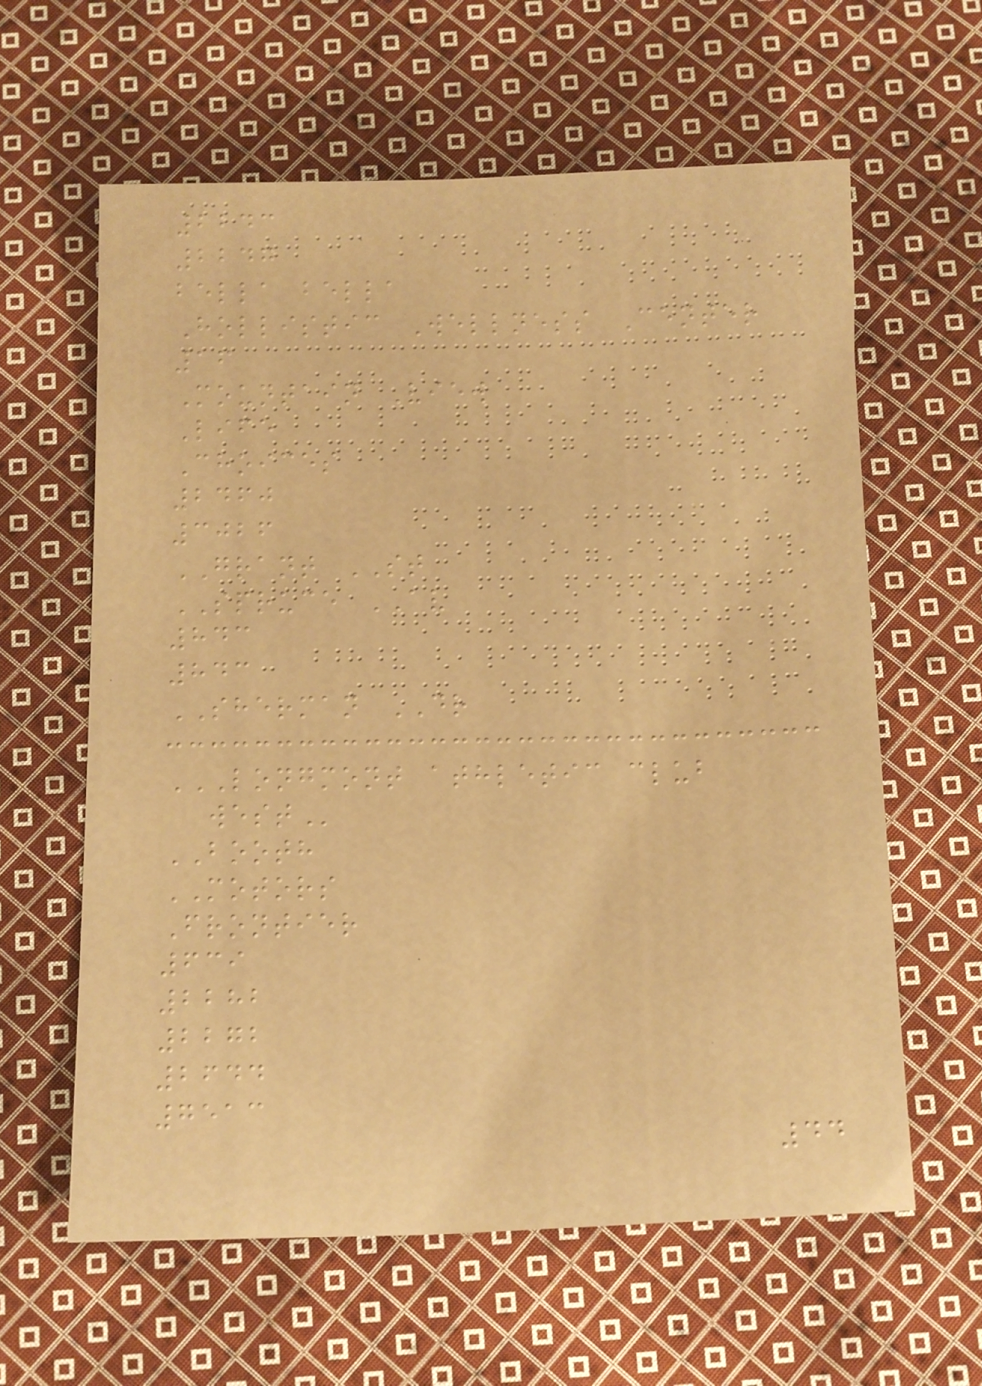2243
2247
bella bella
Hollistic Wellness Center
16
Mountain View
Life
Choices
2460
3026
GRANT ST
SPRUCE AV
843
843
SHERMAN DR
LONGMONT ATHLETIC CLUB
WEST
BOOTH
MOTORS
Frontier
639
2282
2272
2644
7513
44
